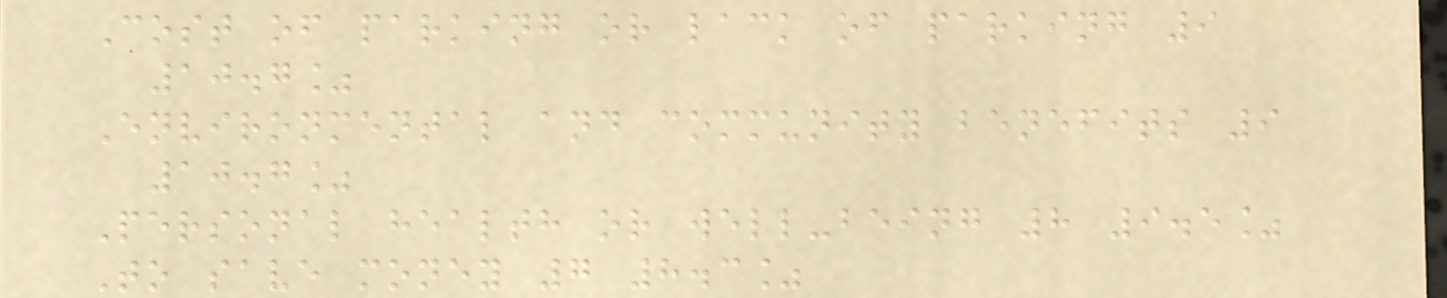Cost of parking or lack of parking 9
10.7%
Environmental and community benefits 9
10.7%
Personal health or well-being 8 9.5%
To save money 7 8.3%
